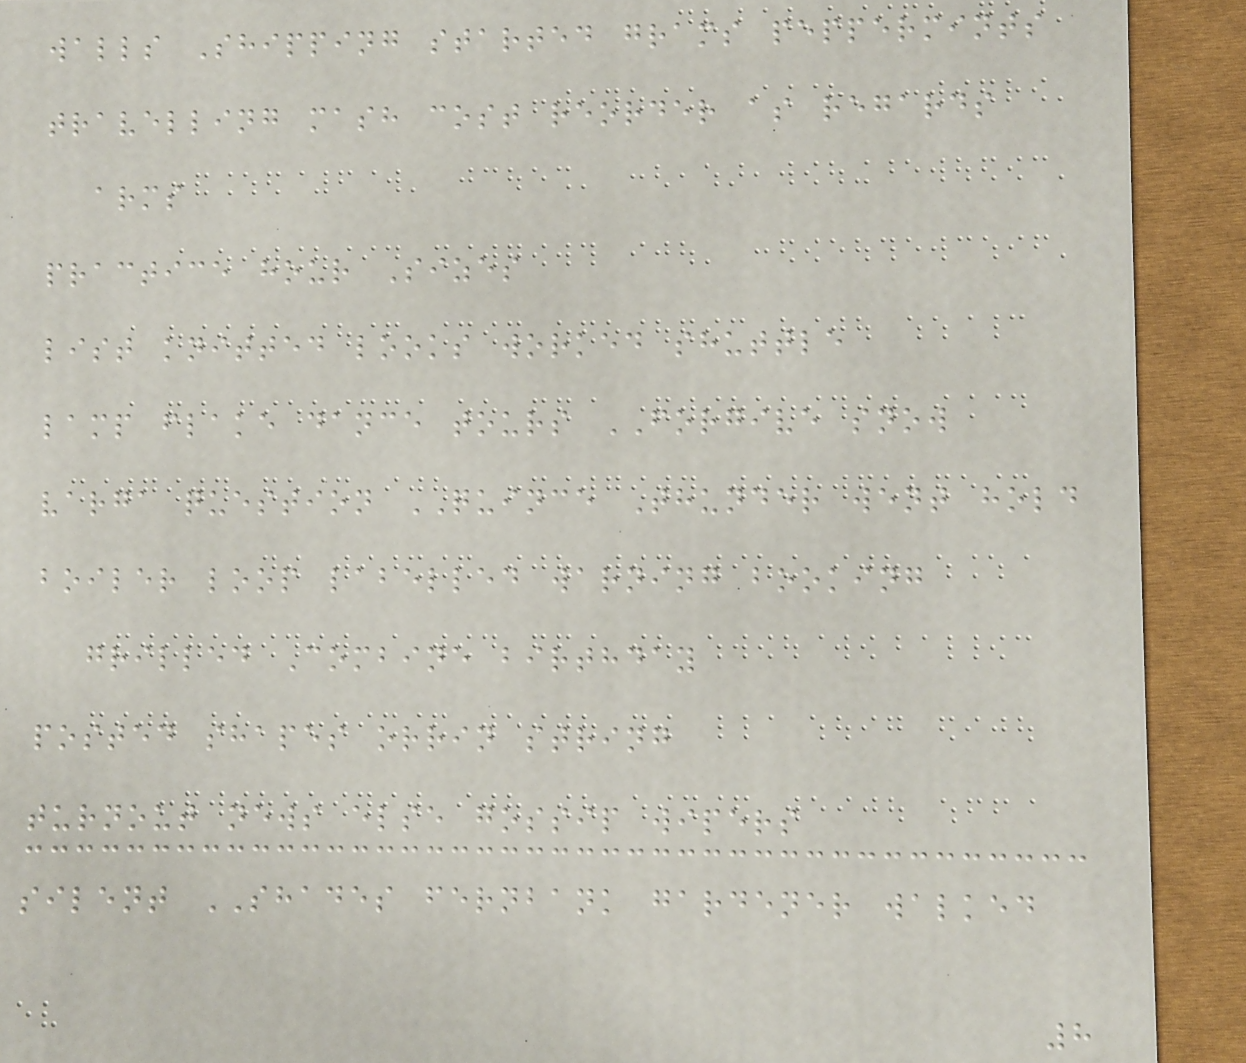walls Shipping started grams peppermints
travelling mash cost reorder as regards
arms
practice hour Sizes
list knitted looks worked shuttle
lamp flake dance tours FORGIVE snow
varga question QUINCE Thunder went hold
boiler loop labelled warning booking
grilled Combine birthday
posted shapes orrin string
turnout news else gossip wipers
silent SHADES fernbank gardener walked
8
